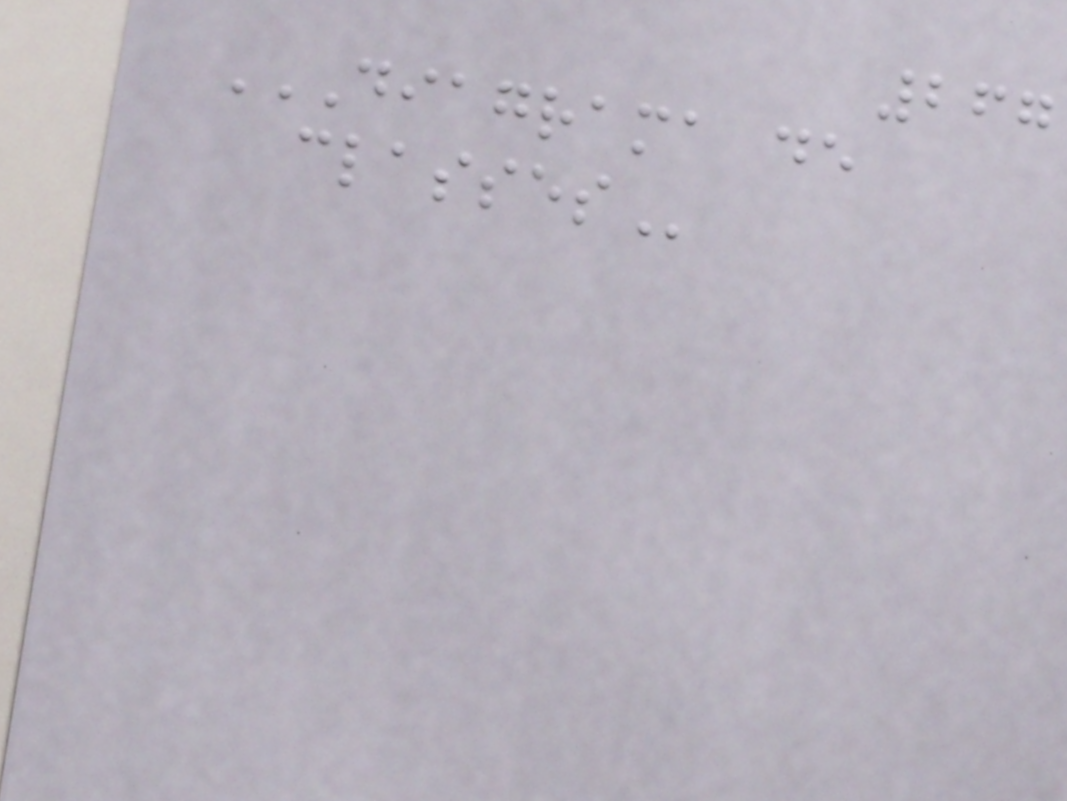267
DIAGRAMA DE
CLASSES
